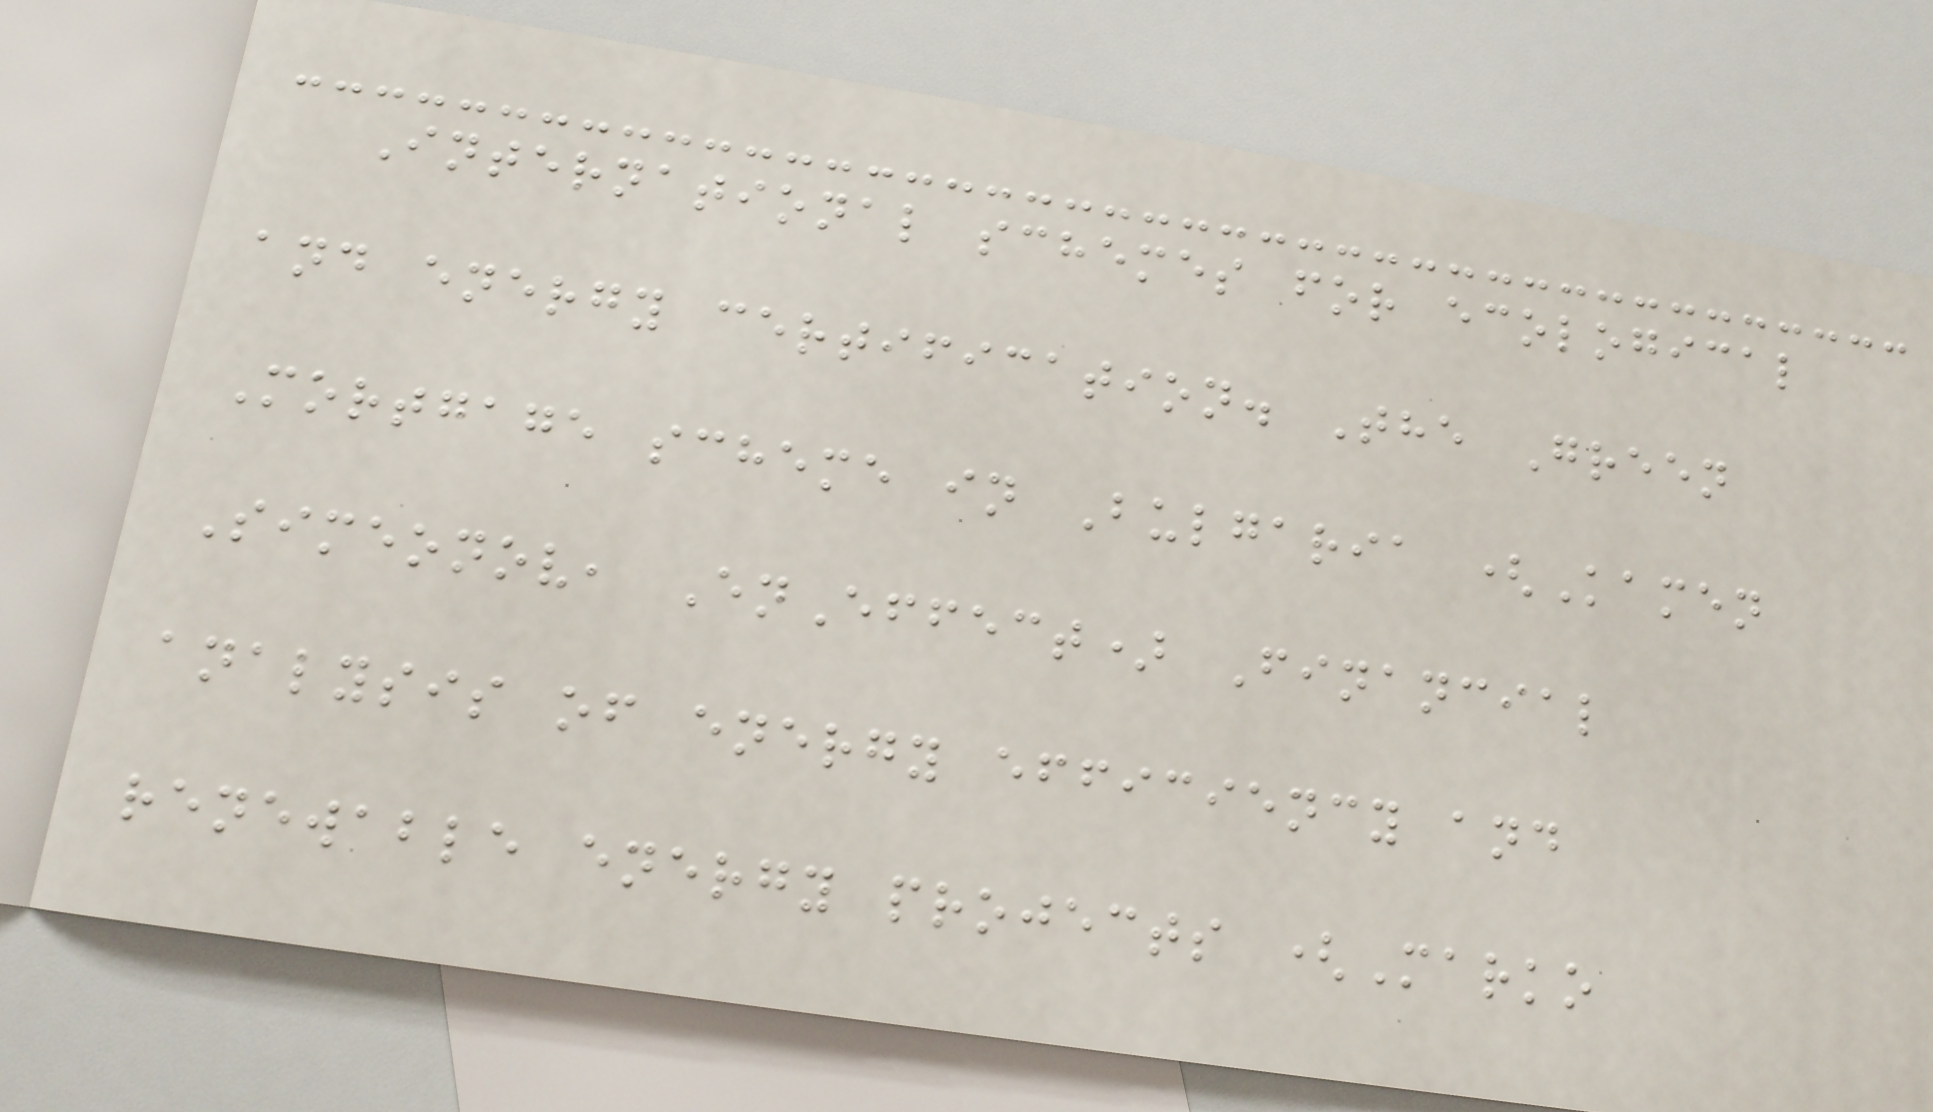International schemes for ecological
and energy certification. The Green
Mortgage scheme in Bulgaria (Kamen
Simeonov, EnEffect) Financial
analysis of energy efficiency and
renewable energy projects (Marko
